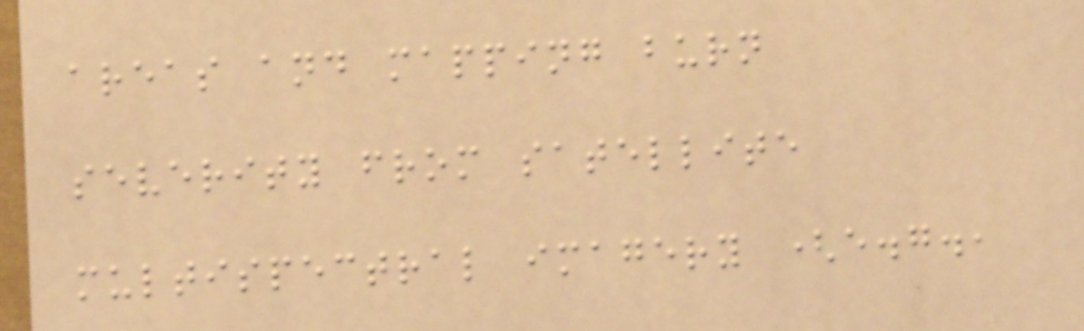areas and mapping burn
severity from satellite
multispectral imagery (e.g.,
